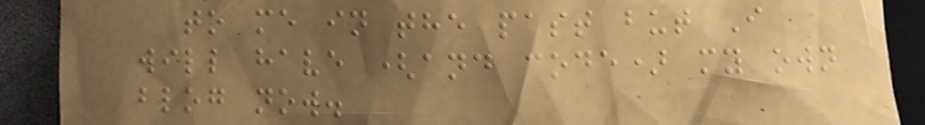to me in the past but I
will have (and code) my own
blog now.
